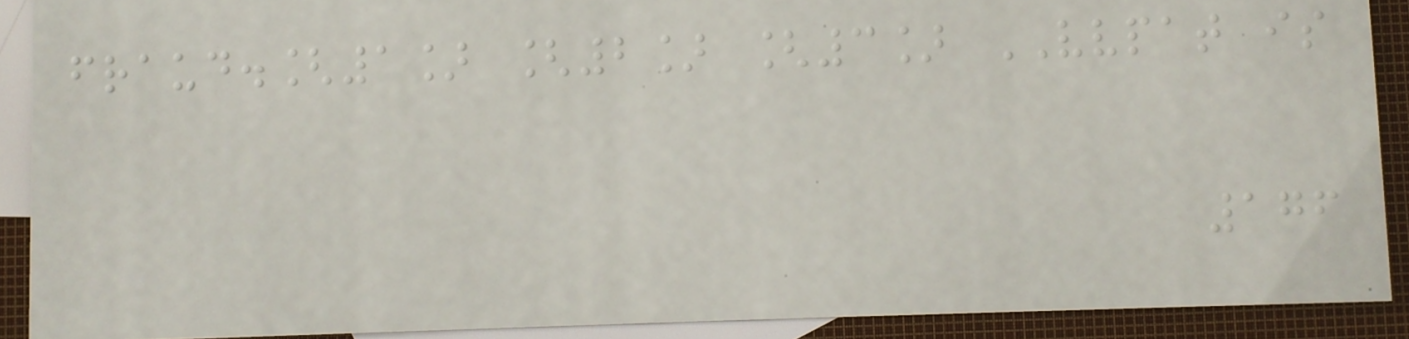fraud.[1] [2] [3] VVPAT is
176
